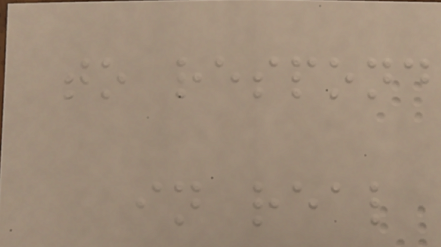to respond
in real
